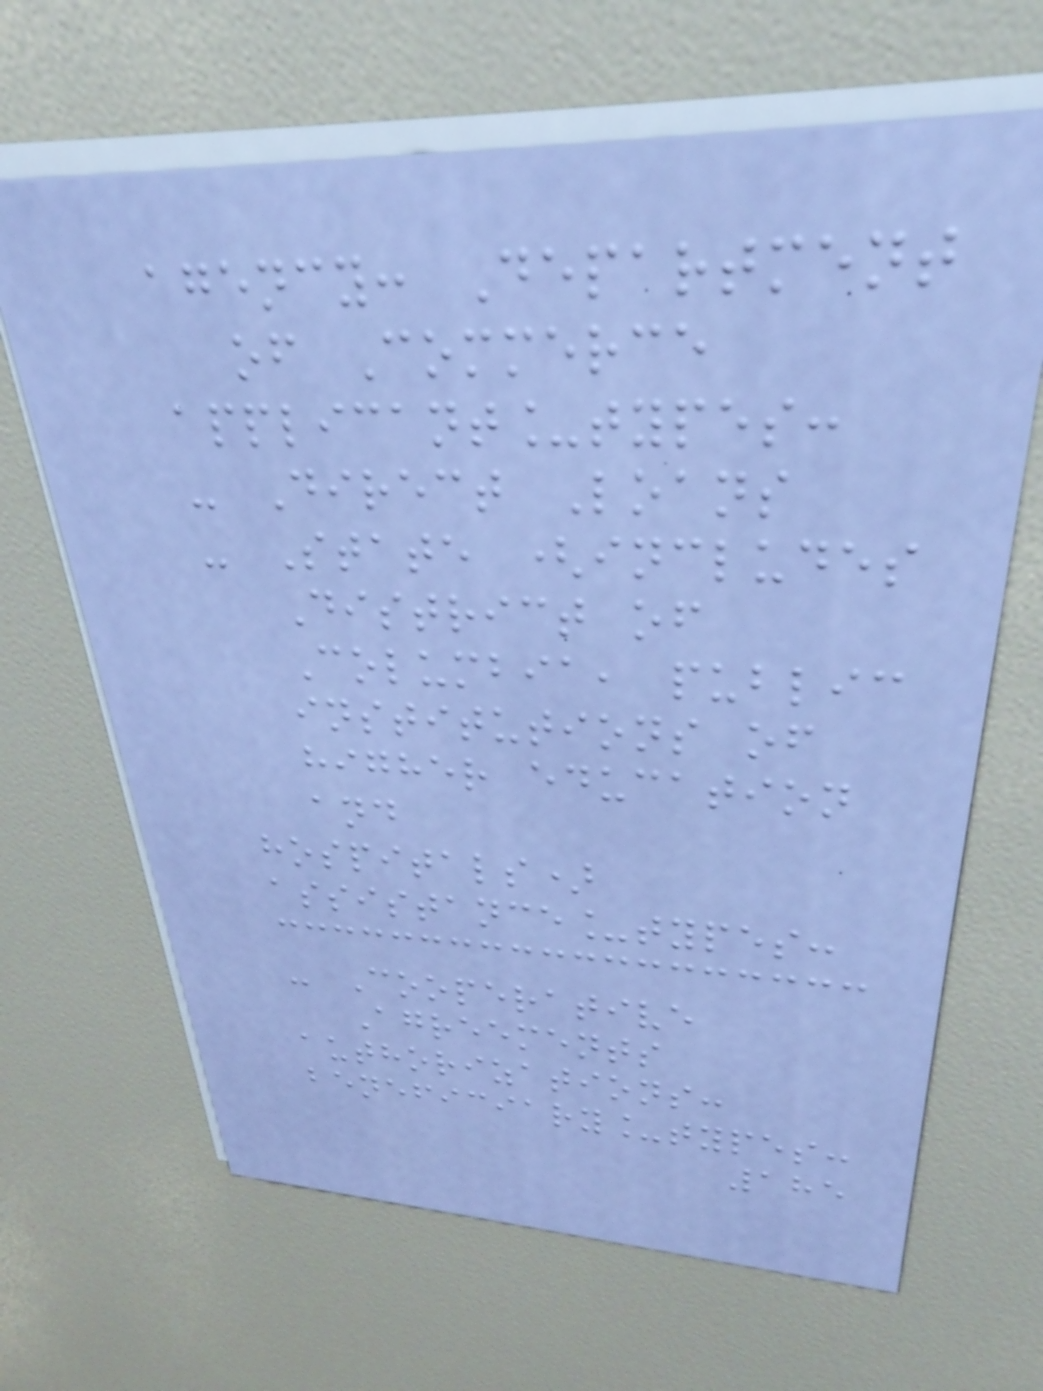agency: Department
of Commerce
applicant_types:
- Direct Loans
- State (includes
District of
Columbia, public
institutions of
higher education
and
hospitals)
assistance_types:
- Cooperative
Agreements
authorizations:
beneficiary_types:
185
